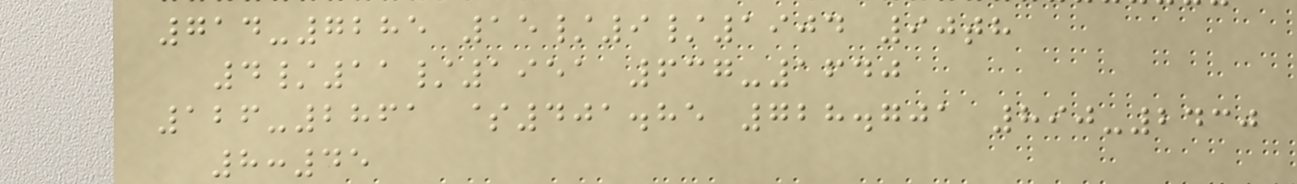714-7285 15/9/1904 90th
4/11/1951 637-1640
126-2861 $401.85 728.701 890-2430
8:45
